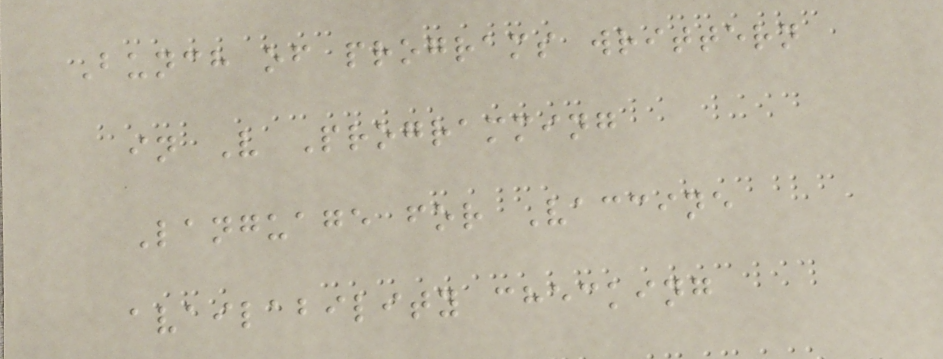Bunch of programs writtern
in V Programming
Language for Vaccine
availability checking
